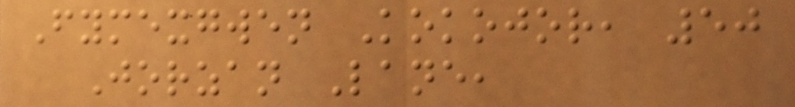Fymexgwen Kokojor, 50
Jorzan Lane,
